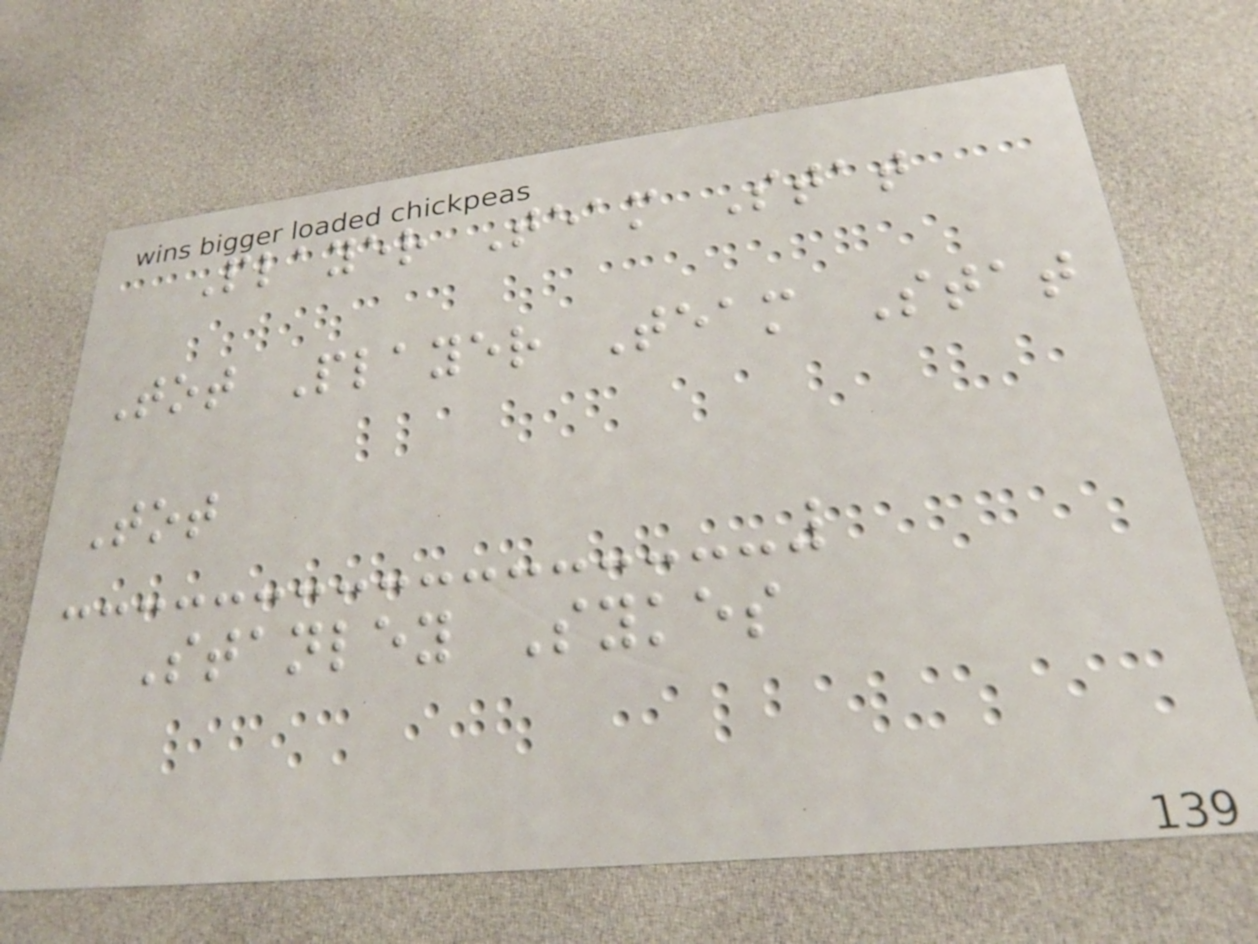Player Team Stat
Tot Player Team Stat
Tot
Stanley Sykes
